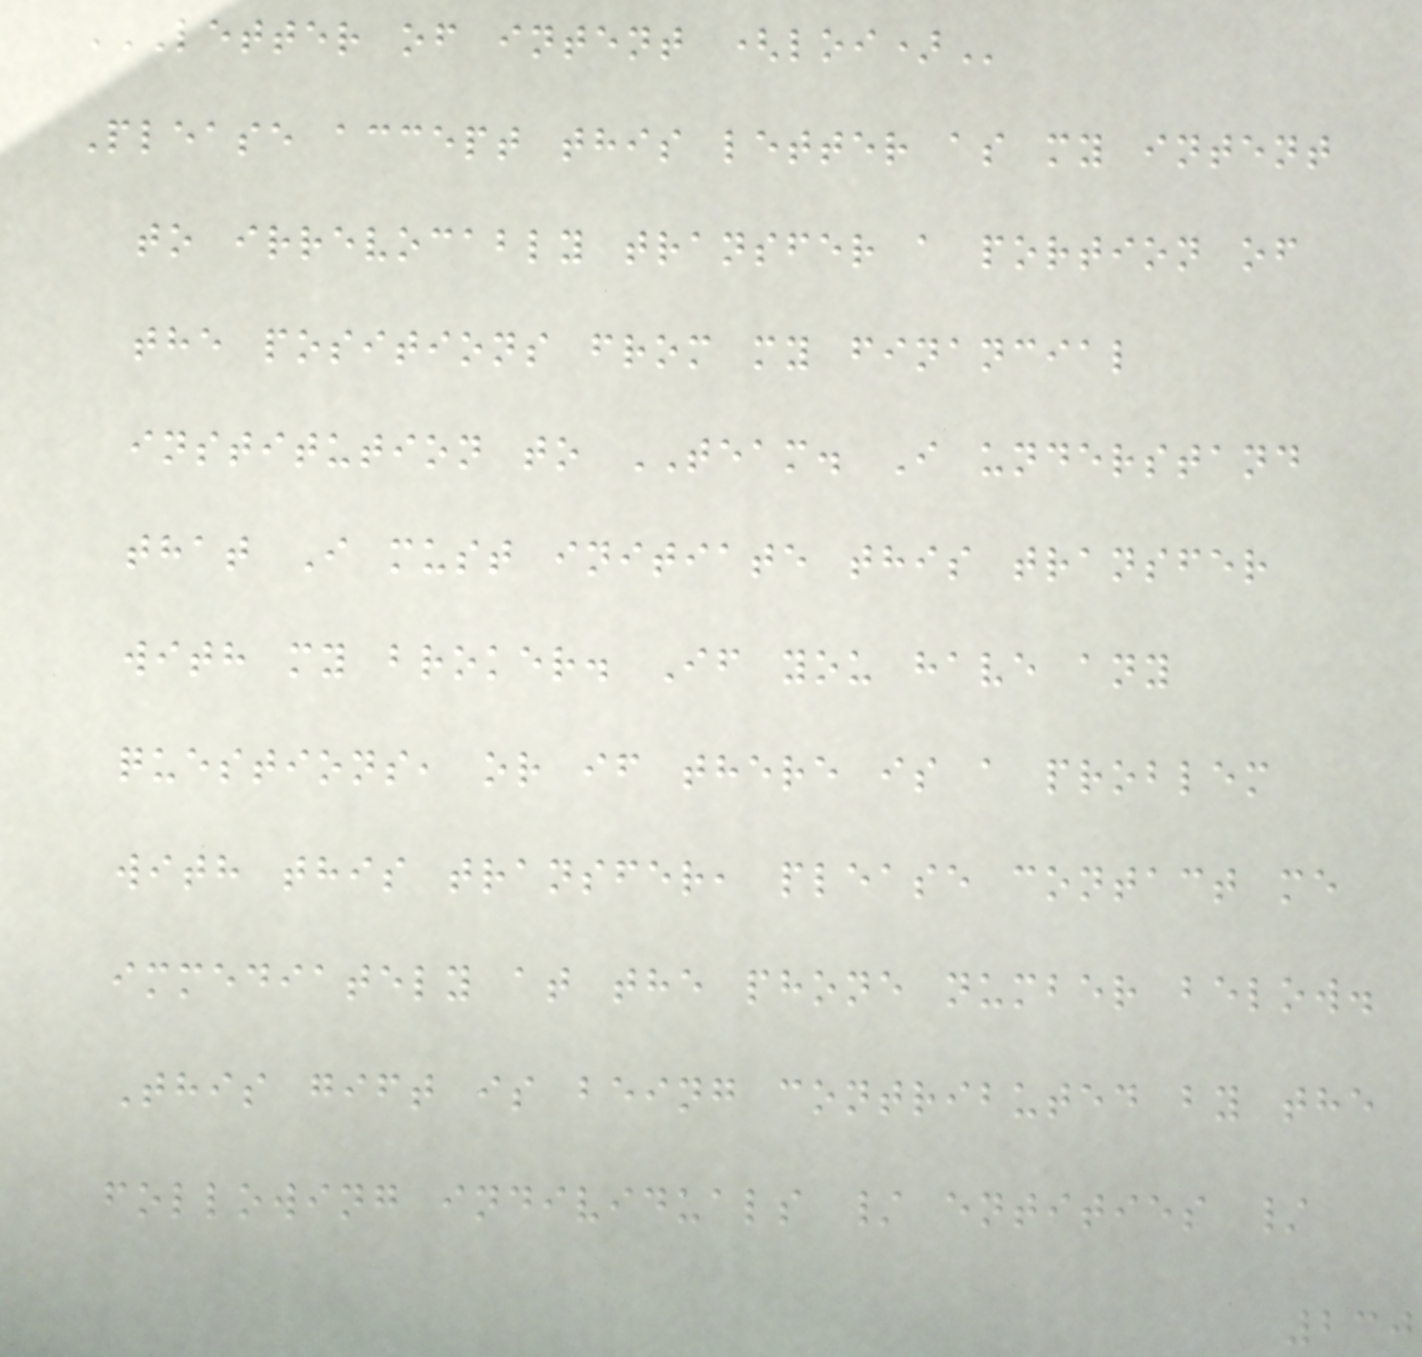LETTER OF INTENT (LOI)
Please accept this letter as my intent
to irrevocably transfer a portion of
the positions from my financial
institution to TEAM. I understand
that I must initiate this transfer
with my broker. If you have any
questions, or if there is a problem
with this transfer, please contact me
immediately at the phone number below.
This gift is being contributed by the
following individuals / entities /
230
